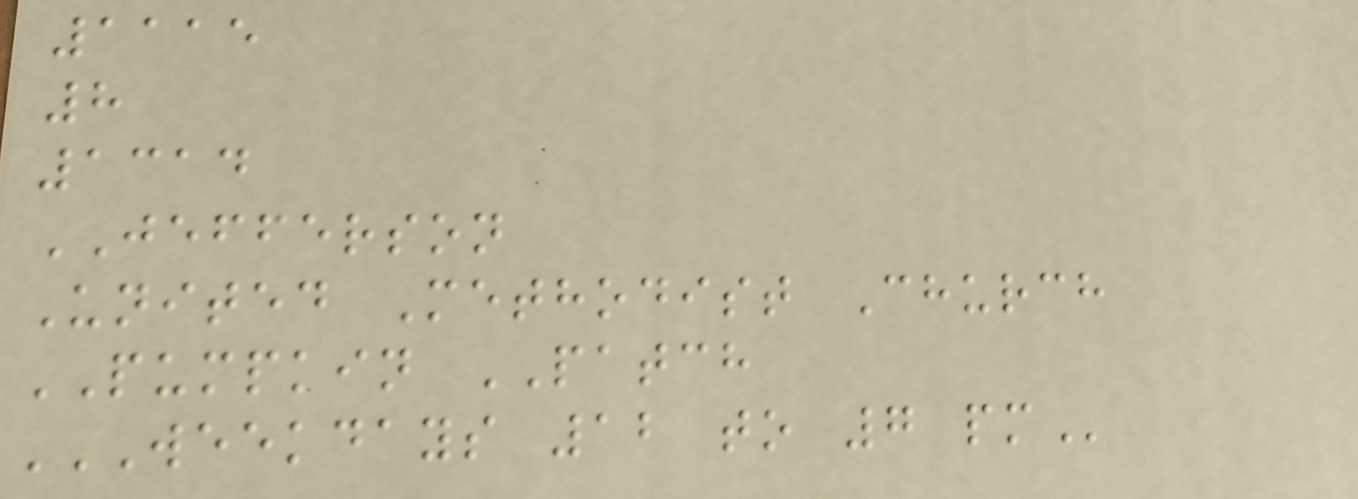1115
8
1314
JEFFERSON
United Methodist Church
PUMPKIN PATCH
WEEKDAYS 12 TO 7 PM
